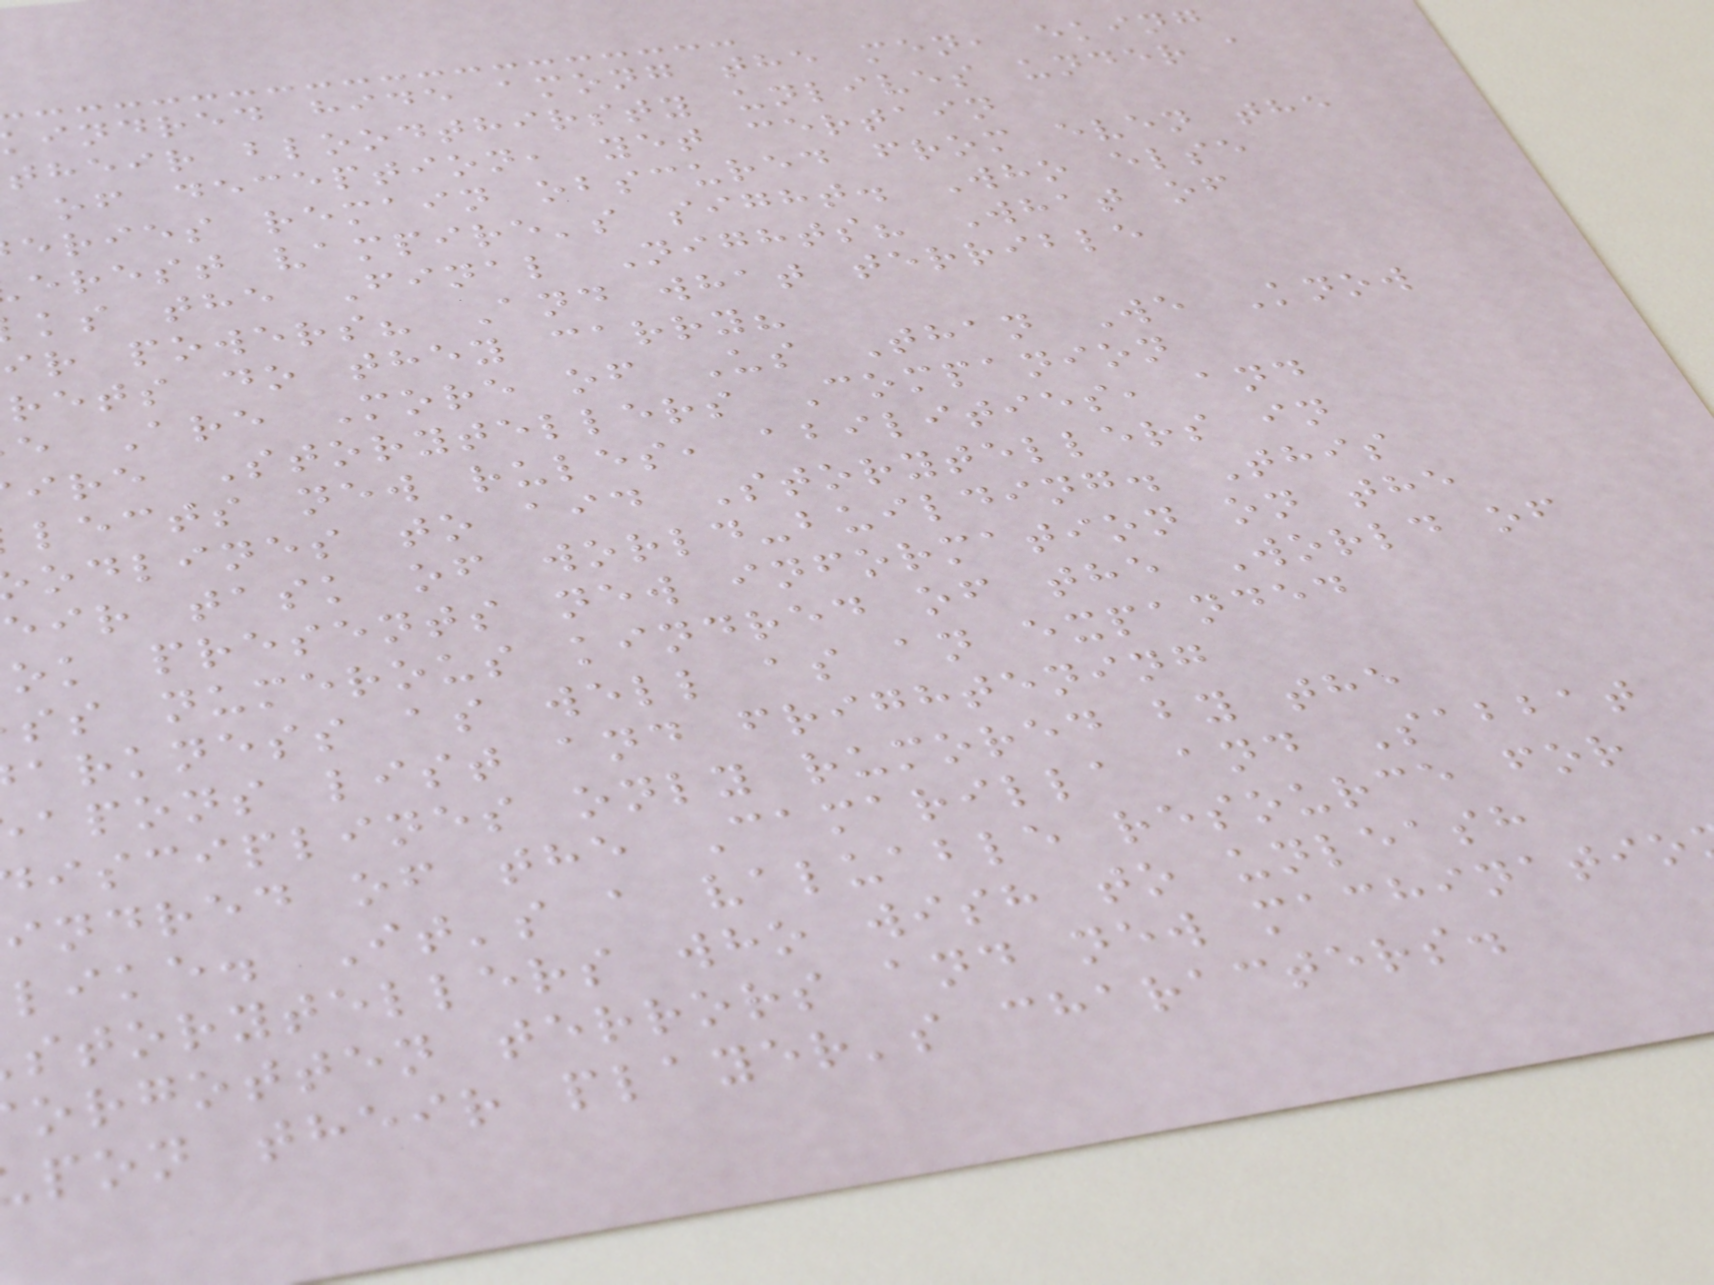indred hide among the men, eking
their bloodthirsty unlives under a
of deception, yet certain
eries remain obscured from even the
erest vampire's sight. Who else
ks the Final Nights? What of
ir powers? And what terrible
rets do they carry?
e Are More of Us Than We Know
ire Storytellers Companion
lects new rules, abilities, and
odlines to aid Storytellers in
eir task of world-building. This
ok presents new information on the
ss numerous kindred of the World of
arkness as well as an expanded
apons list and frightening
isciplines only rumored by the
indred of the Camarilla and Sabbat
like. It's a valuable resource for
storytellers who wish to unleash
orgotten terrors and new machinatio
pon their player's characters.
